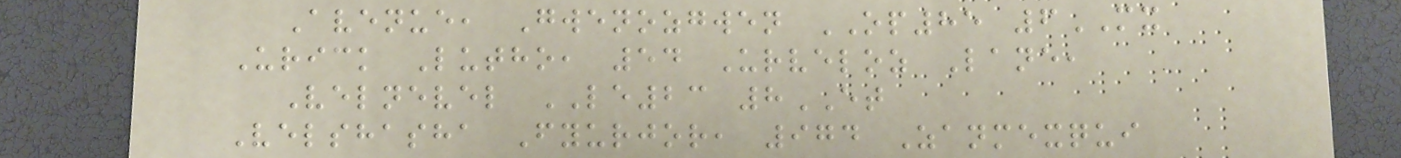Avenue, Gwenozgwen OP85 6MX
Urick Lutho, 54 Urveloz Lane,
Velnevel LE23 8ET
Velshasha Fyurjor, 974 Zanmexqui
